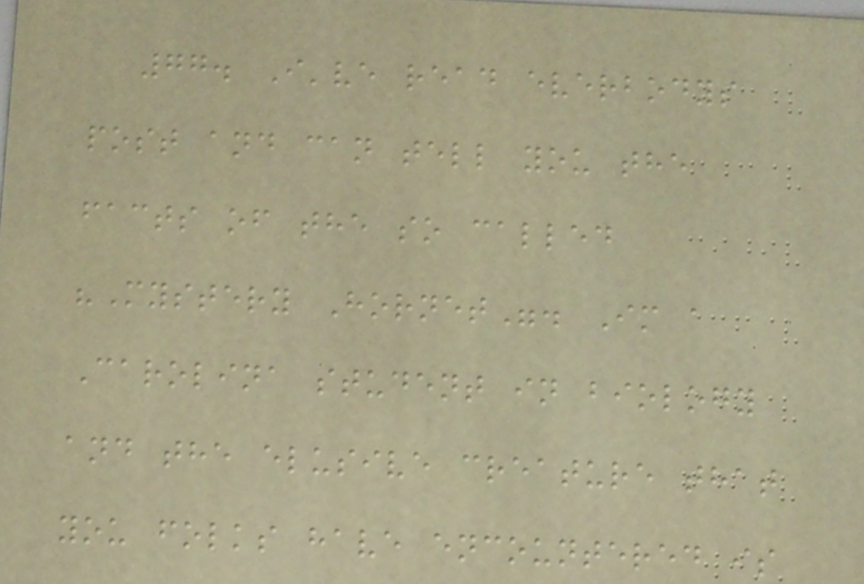77. I've read everbodys
post and can tell you the
facts of the so called
"Mystery Hornet". Im a
Carolina student in biology
and the elusive creature that
you folks have encountered is
